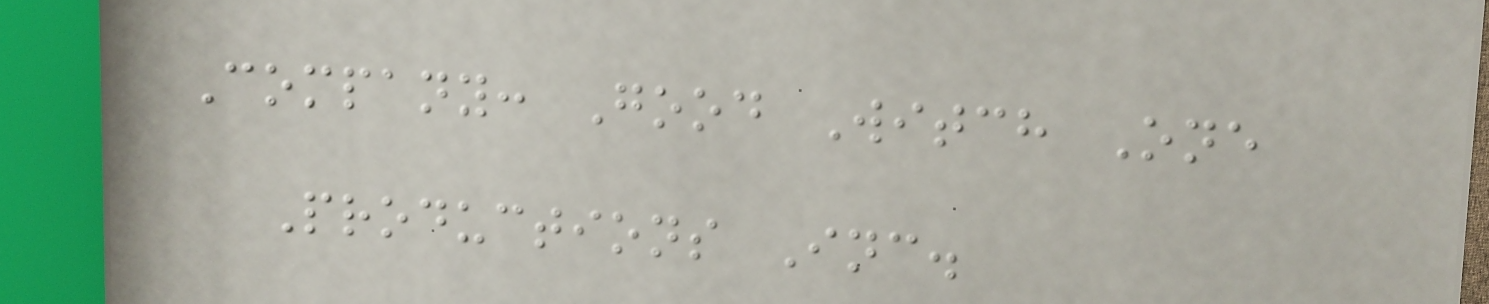Company: Good Witch One
Productions Inc.
